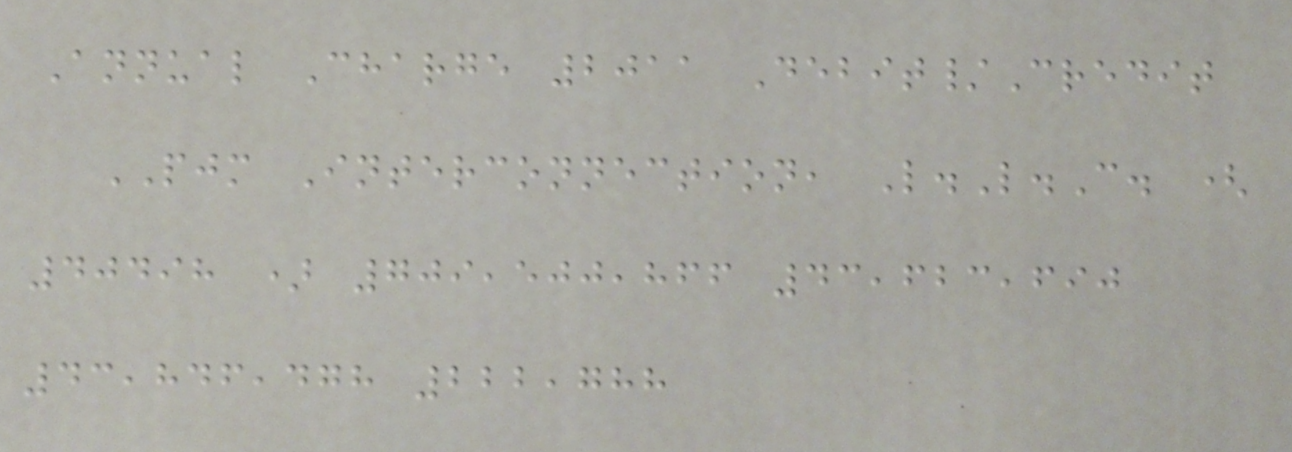Annual Charge 2011 Debit/Credit
PJM Interconnection, L.L.C. (
40498 ) 709,500,866 43,623,690
43,846,478 222,788
